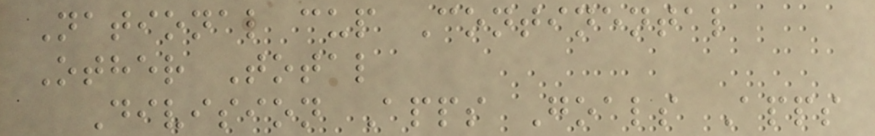National cup Continental
Other Total
Division Apps Goals Apps
